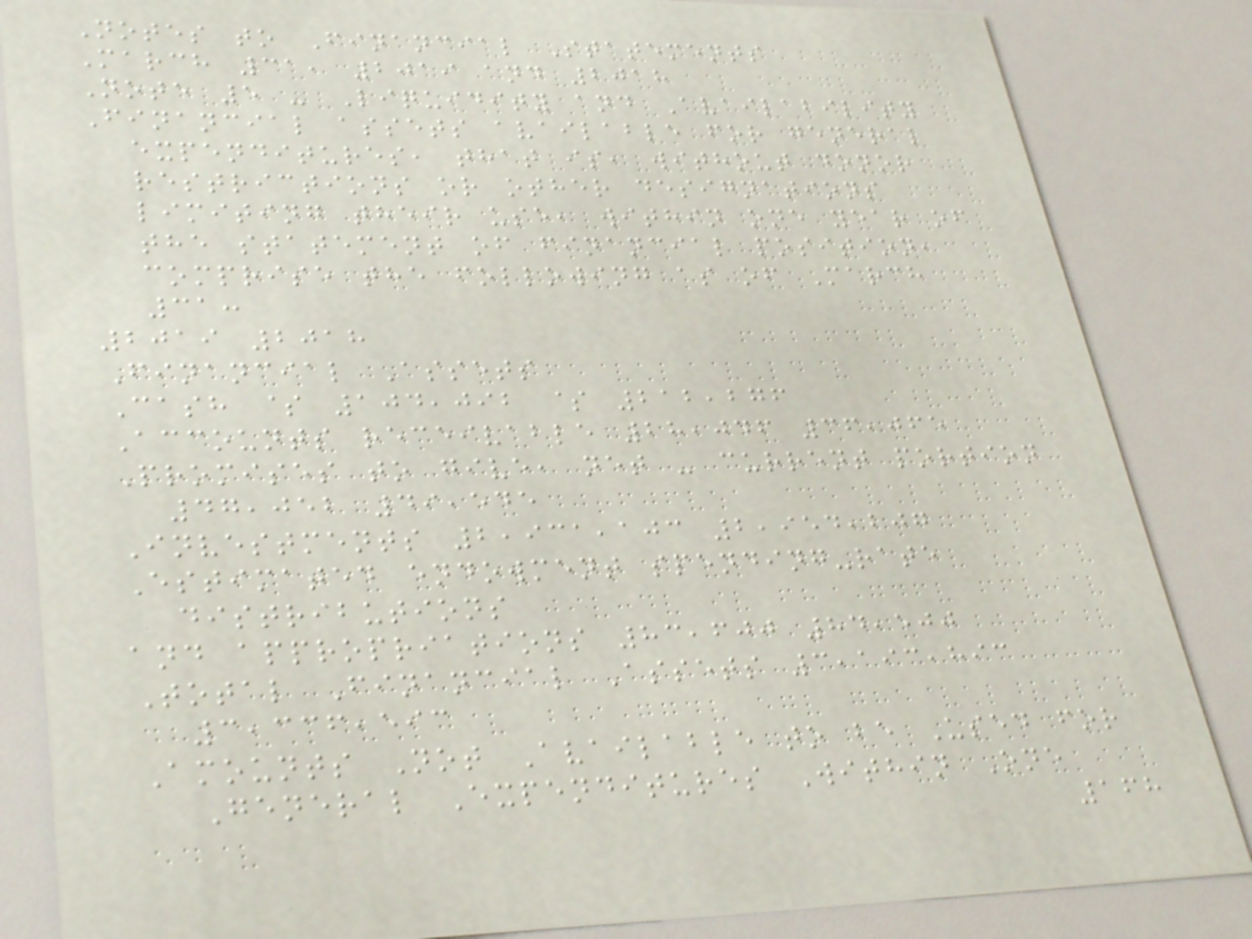Notes to Financial Statements
March 31, 2019 and 2018
Note 5 - Liquidity and Availability
Financial assets available for general
expenditures, that is, without donor
restrictions or other designations
limiting their use, within one year of
the statement of financial position,
comprise the following as of March
31:
2019 2018
Financial Assets
Cash $ 104,092 $ 212,276
Accounts receivable 28,046 36,065
Promises to give, net - current portion
47,052 49,545
Investments 2,931,103 2,954,207
Estimated endowment spending-rate
distributions
and appropriations 83,600 84,500
Total Financial Assets 3,193,893
3,336,593
Amounts Not Available to be Used for
General Expenditures Within One
168
